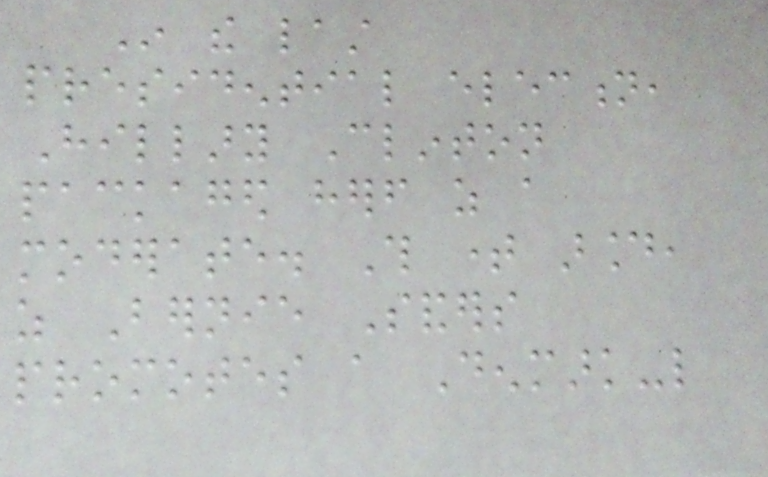In the last
presidential election,
Hillary Clinton
packaged herself as a
moderate. This time around,
as Bernie Sanders
promotes a Denmark-like
